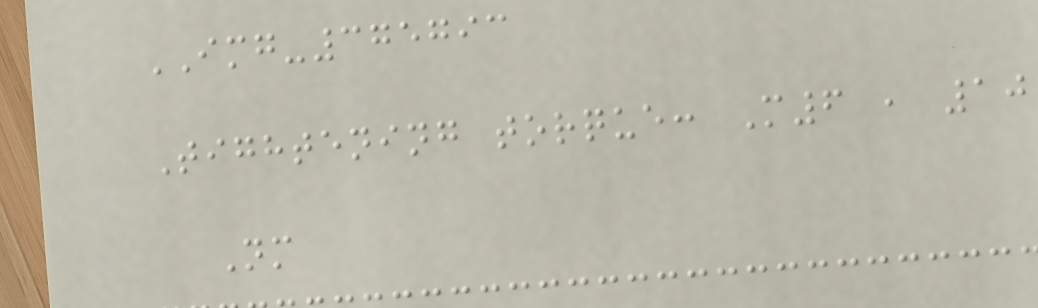IMG-375793
Tightening torque: M6 , 10
Nm
